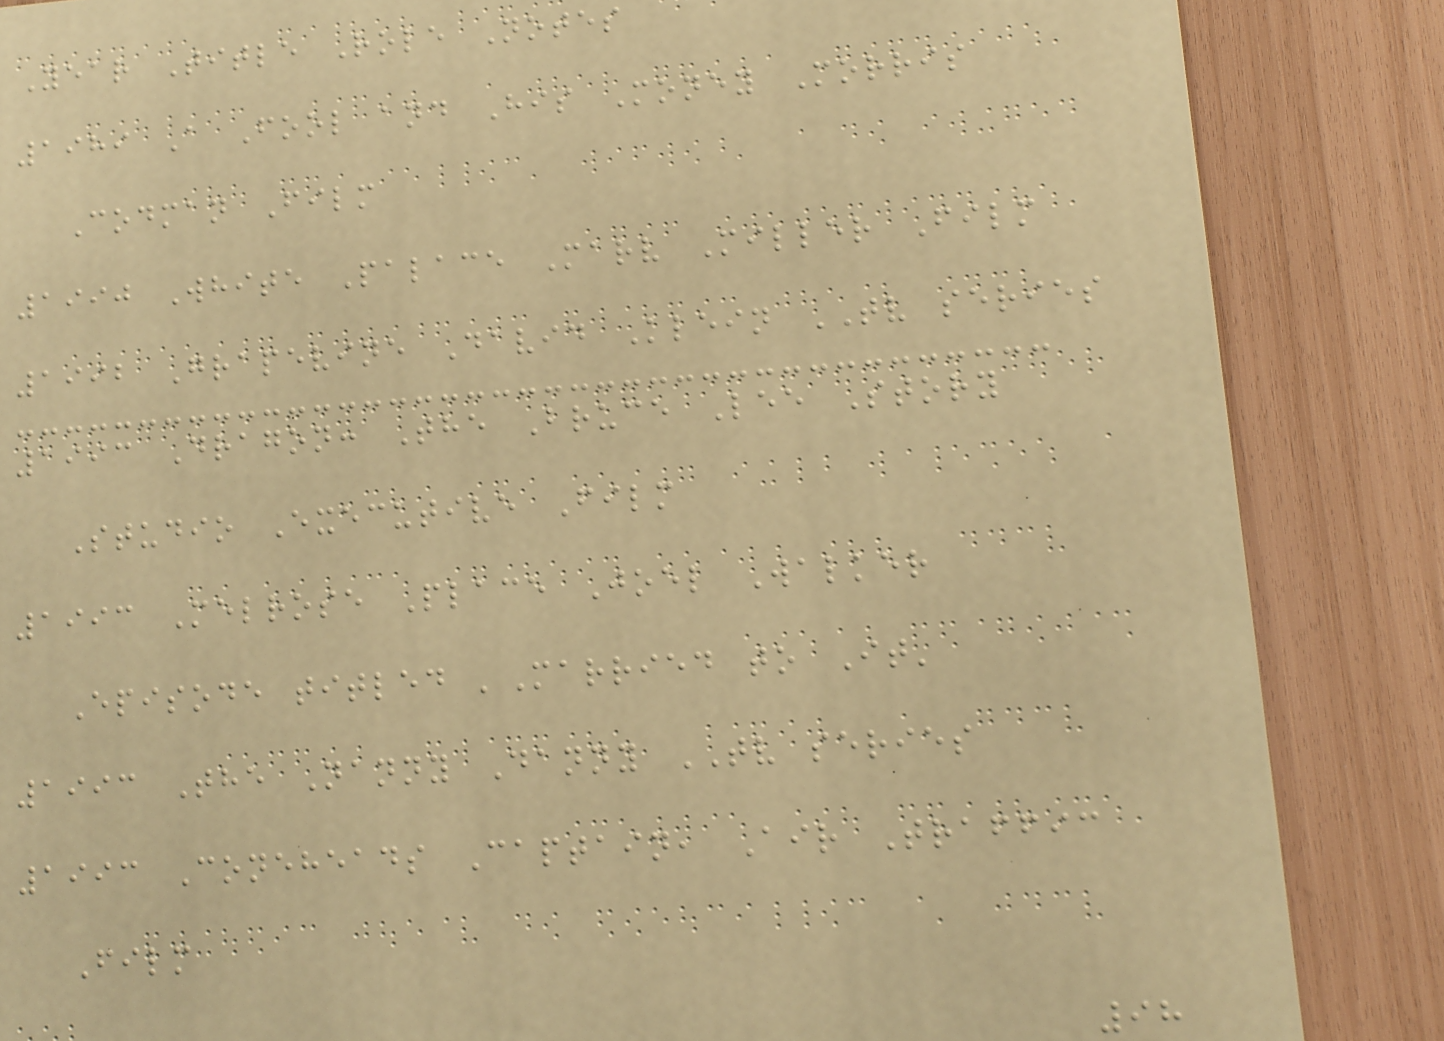Year Title Role Notes
1989 A Fool and His Money Morris
Codman Film
1990 White Palace Marv Miller Film
1992 Grapevine David Klein TV series
1993 Dragon: The Bruce Lee Story
Studio Executive Film
1993 Melrose Place Joel Walker
Episode titled 'Married to It'
1993 The Nanny Danny TV series
1993 Coneheads Captain, Air Traffic
Film
98
